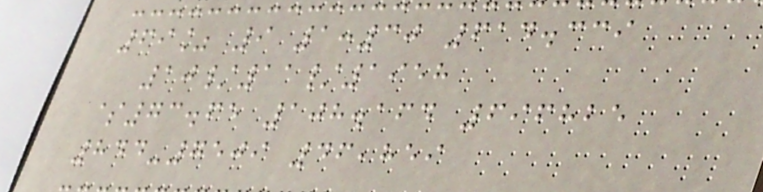69% 9 1:30 614.339
10/11/1958
$73.65 108.164 696825
844-7509 46,859
